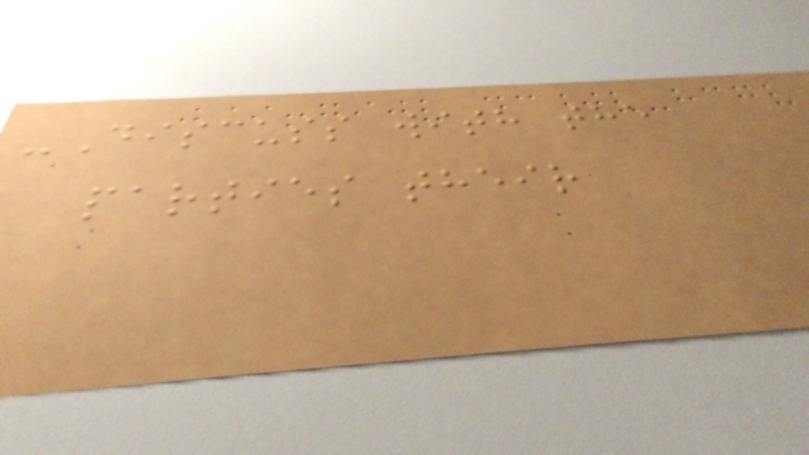-Discuss with the
parties their
